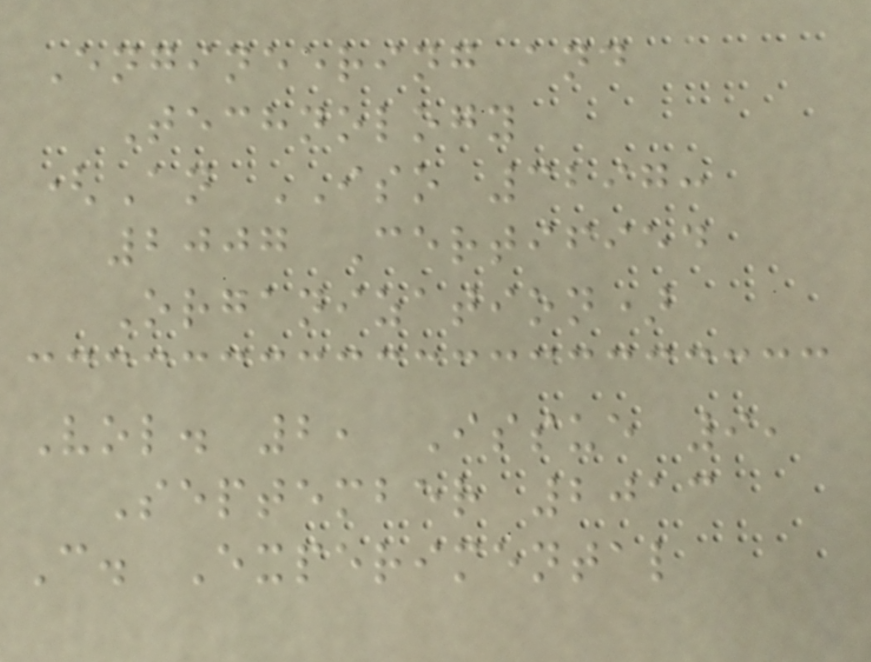Engineering and
Technology
(An ISO 3297:
2007 Certified
Organization)
Vol. 2, Issue 9,
September 2013
C. Experimental
